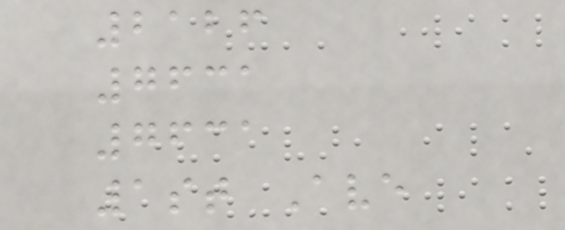2126
7631
7631
1st Ave
